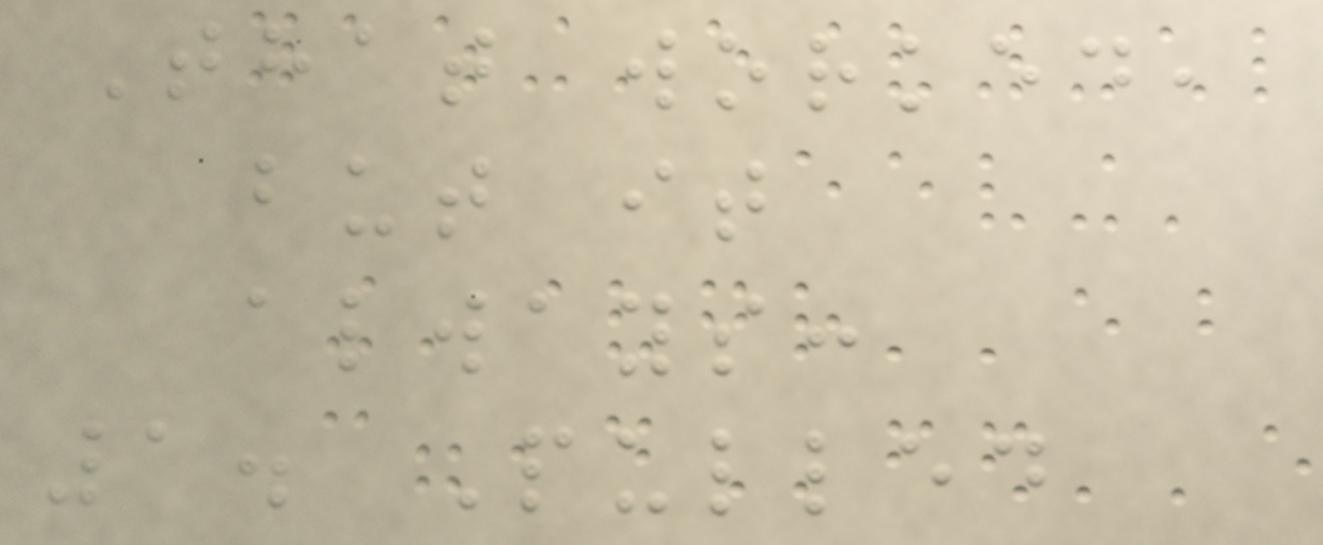That worked,
but it
always:
1. Pulled
